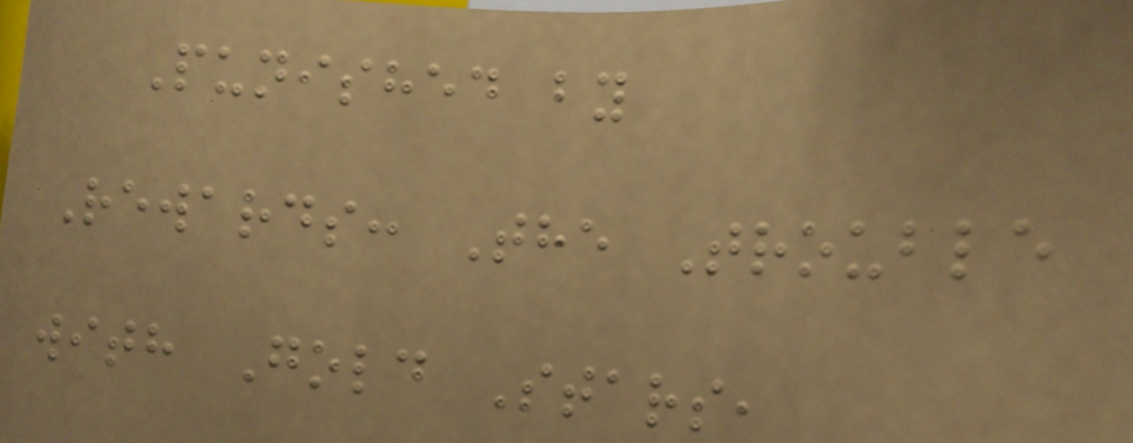Punished by
Rewards: The Trouble
with Gold Stars,
